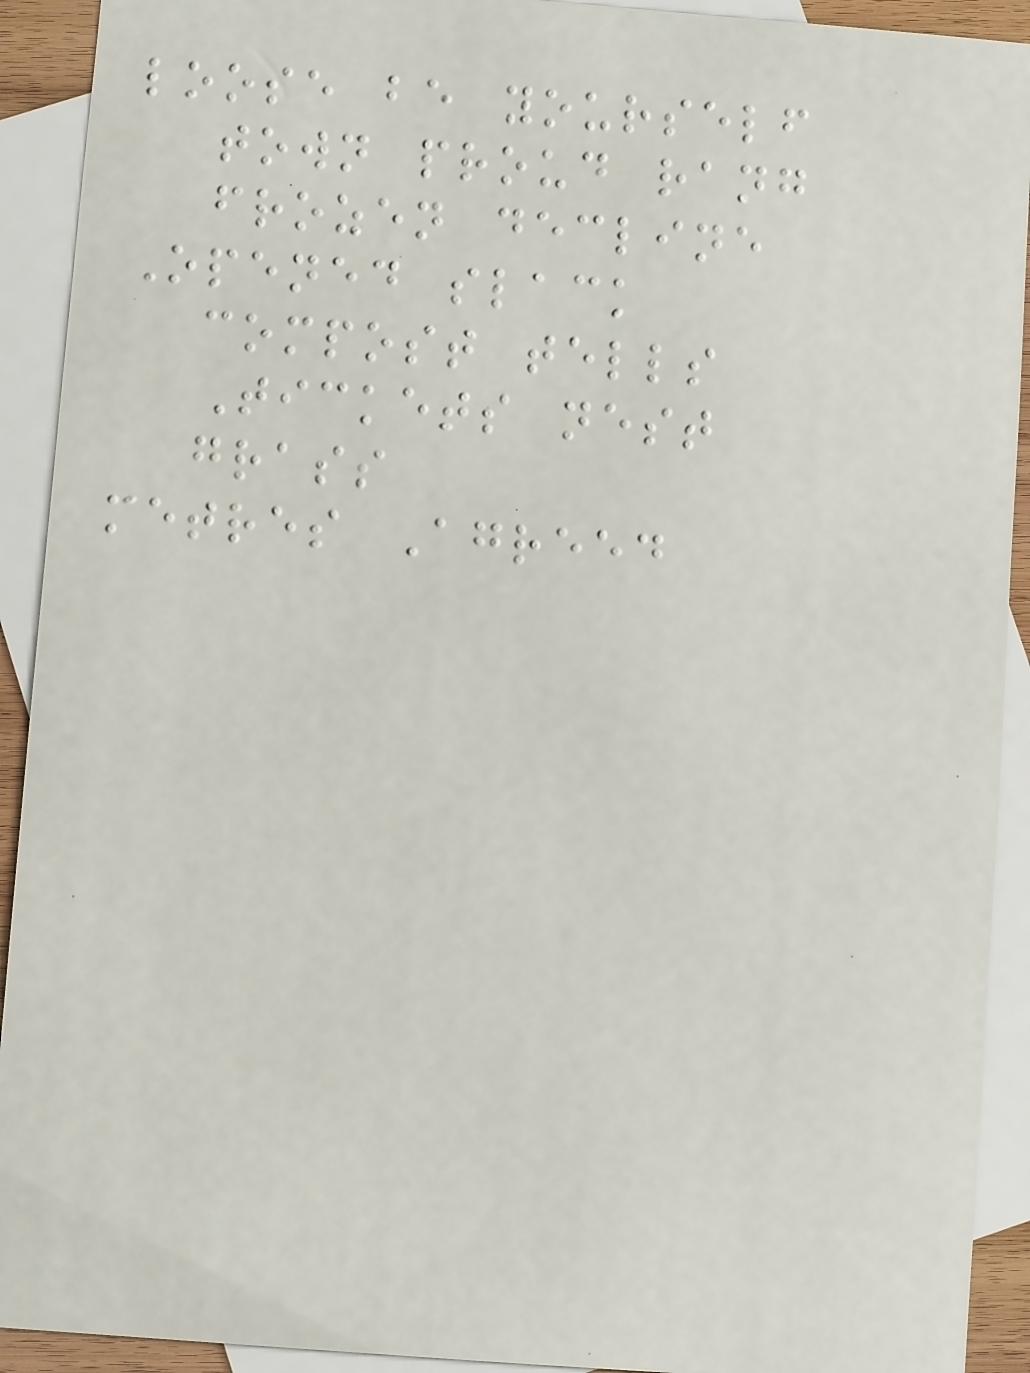loose be yourself
town proud rang
frozen decline
Opened slack
compost tells
Tickets nest
grass
metres Agreed
